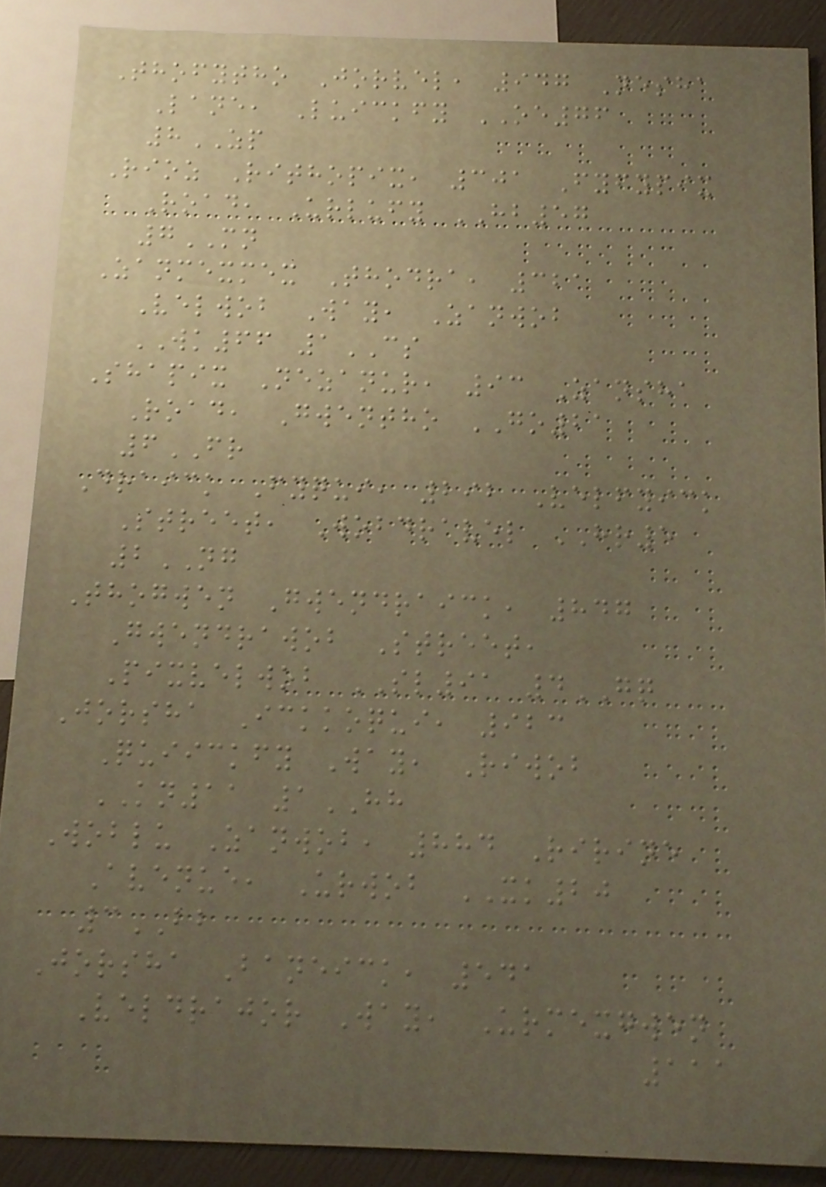Thofytho Jorvel, 947 Nesha
Lane, Luickfy OE76
8ZP
Rioz Rithopix, 301 Fyfypix
Road, Urlufy HB57
7MN
Zanmexmex Thodra, 321
Velwob Way, Zanwob
WK66 1CS
Shapix Nezanur, 93 Zansha
Road, Gwentho GO21
6FR
Draick Fyqui, 292 Velfyick
Street, Wobdravel HR5
2NG
Thogwen Gwendraick, 847
Gwendrawob Street,
Pixvelwob SL91 4GQ
Jorsha Ickkoqui, 923
Quiickfy Way, Riwob
KN11 1HH
Woblu Zanwob, 884 Ririne
Avenue, Urwob XK20
3BB
Jorsha Baneick, 541
Veldrajor Way, Urmexgwen
111
